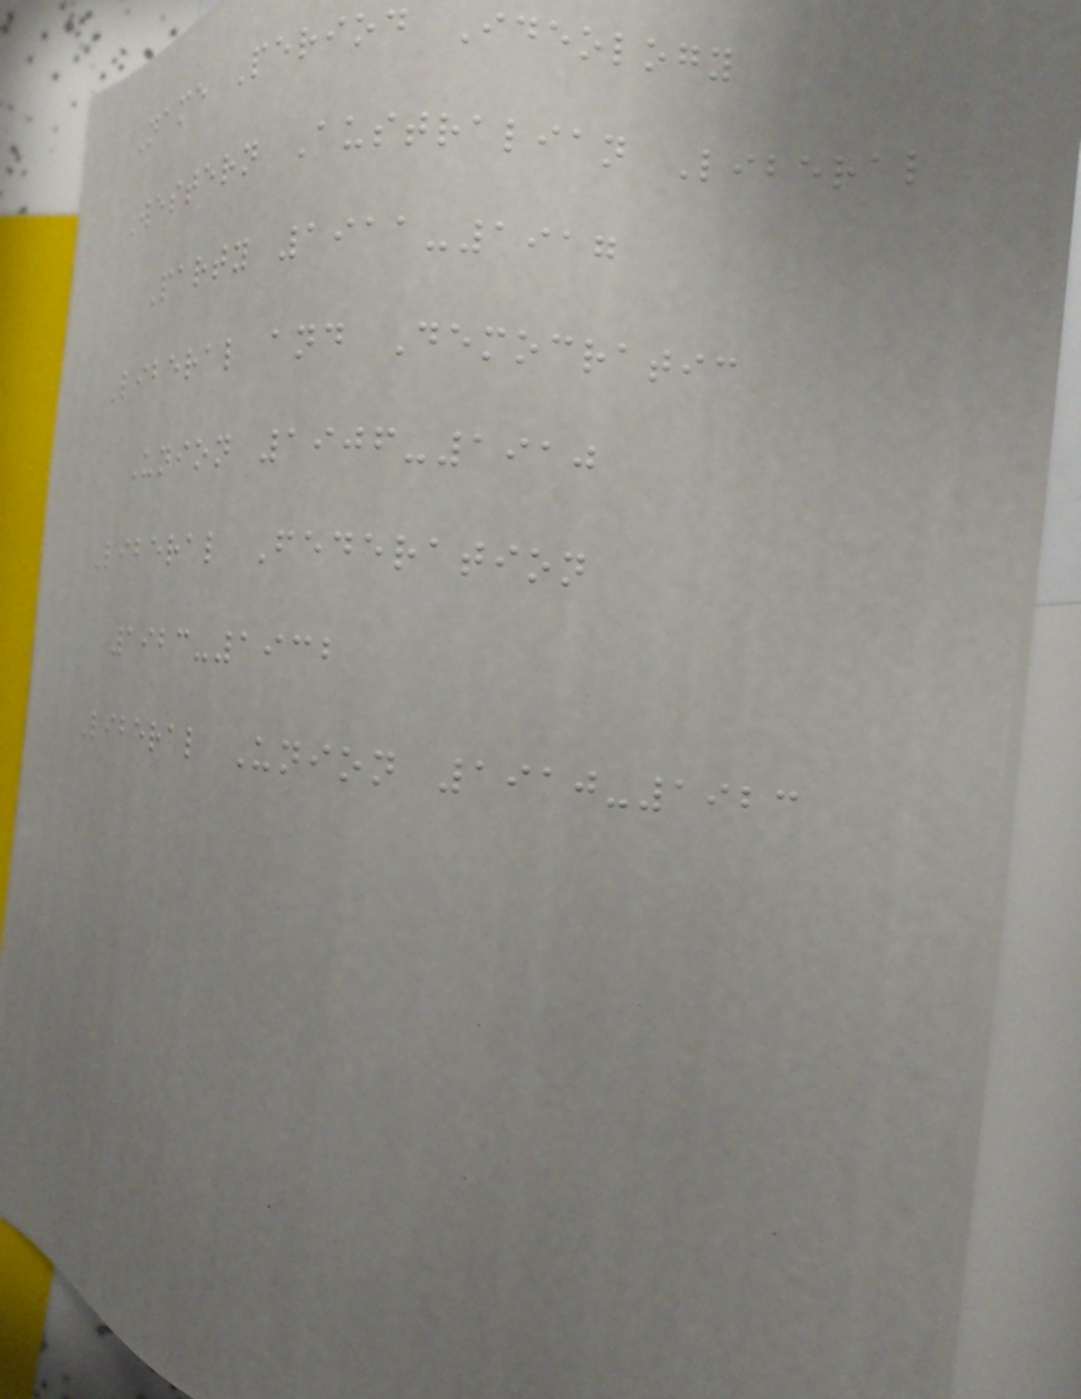Name Period Ideology
Western Australian Liberal
Party 1911-1917
Liberal and Democratic
Union 1906-1910
Liberal Federation
1923-1932
Liberal Union 1910-1923
